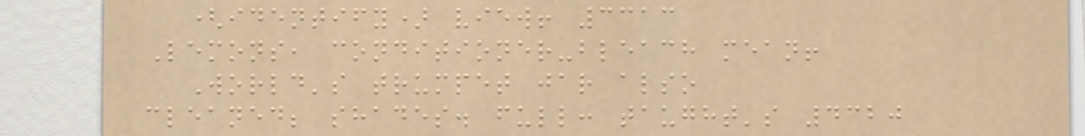(identify) view! 3313
Lemons, conditioner-bleach mean!
World's trumpet jar also
cleaned; shades. full: taught's 4320
